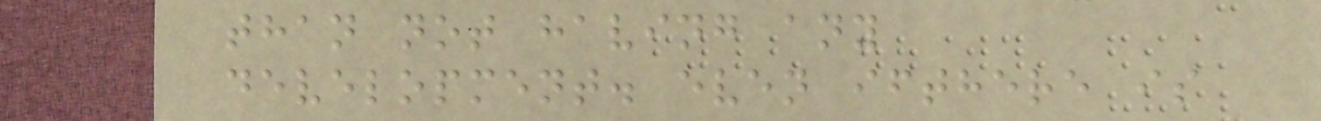than not having any
development. even ifthere is
